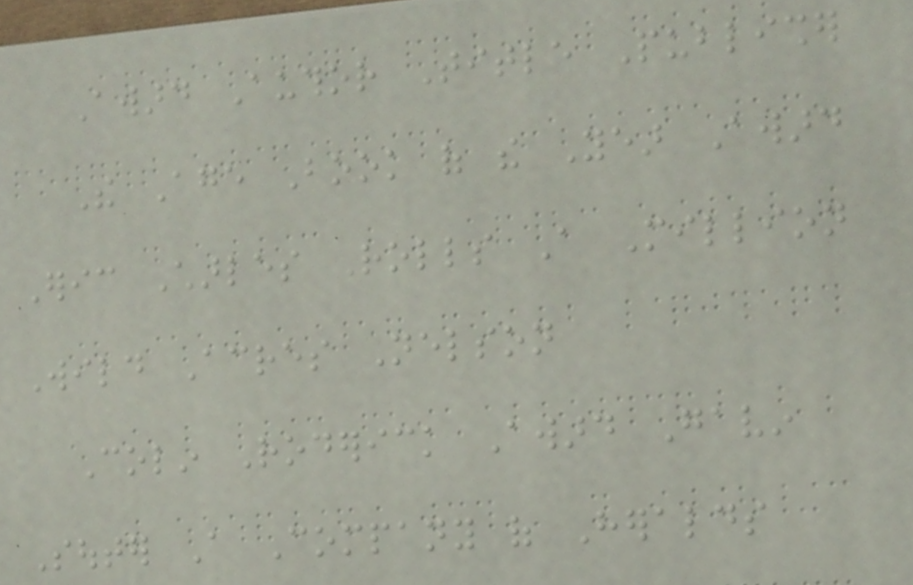Award Author Title Publisher
The Age Book of the Year Award
Eric Charles Rolls A Million
Wild Acres Nelson
Colin Roderick Award Gavin
Souter A Company of Heralds
